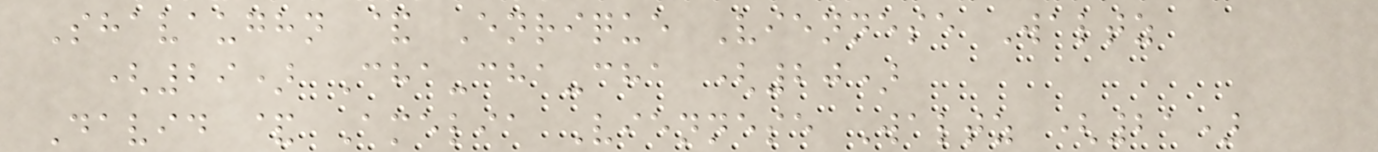Shavaughn & Enrique Viennese Waltz
(29) Cha-cha-cha (20)
David & Amelia Viennese Waltz (21)
